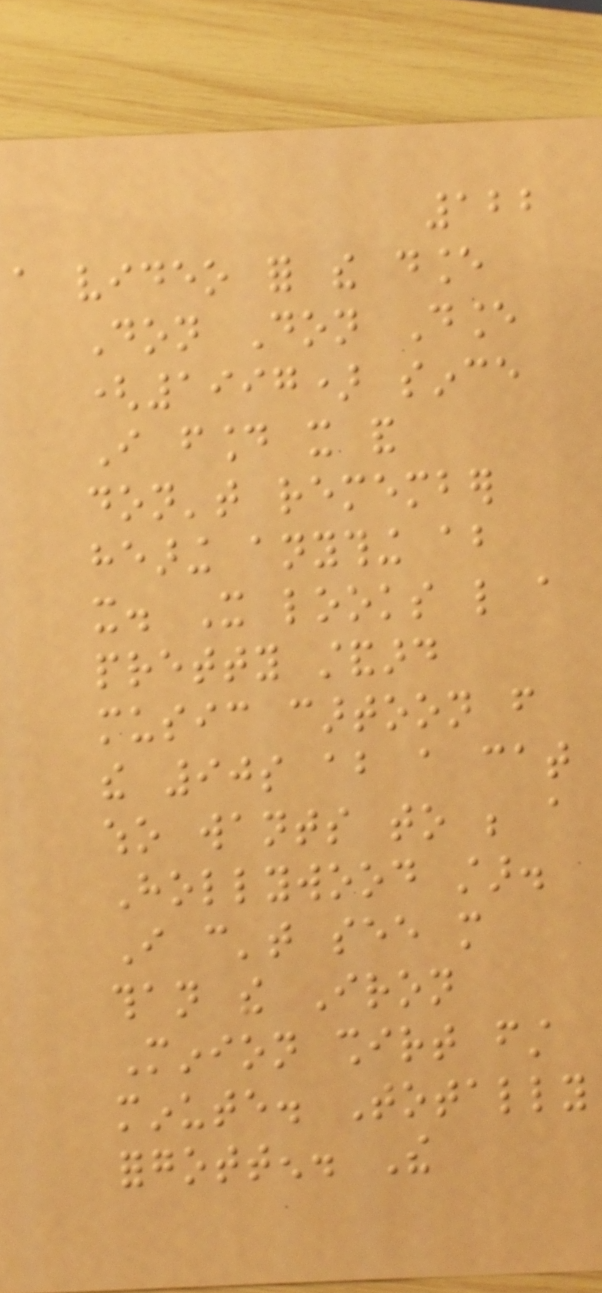122
a video for the dance
Don Don Dance
(1997) since
I found it and
don't remember
hearing anything about
it. It looks like a
pretty standard
music cartoon from
the 90s about a cat
who wants to be a
Hollywood star.
I can't see more
than the Iron
Minion shirt first
minute. Totally
forgotten. The
